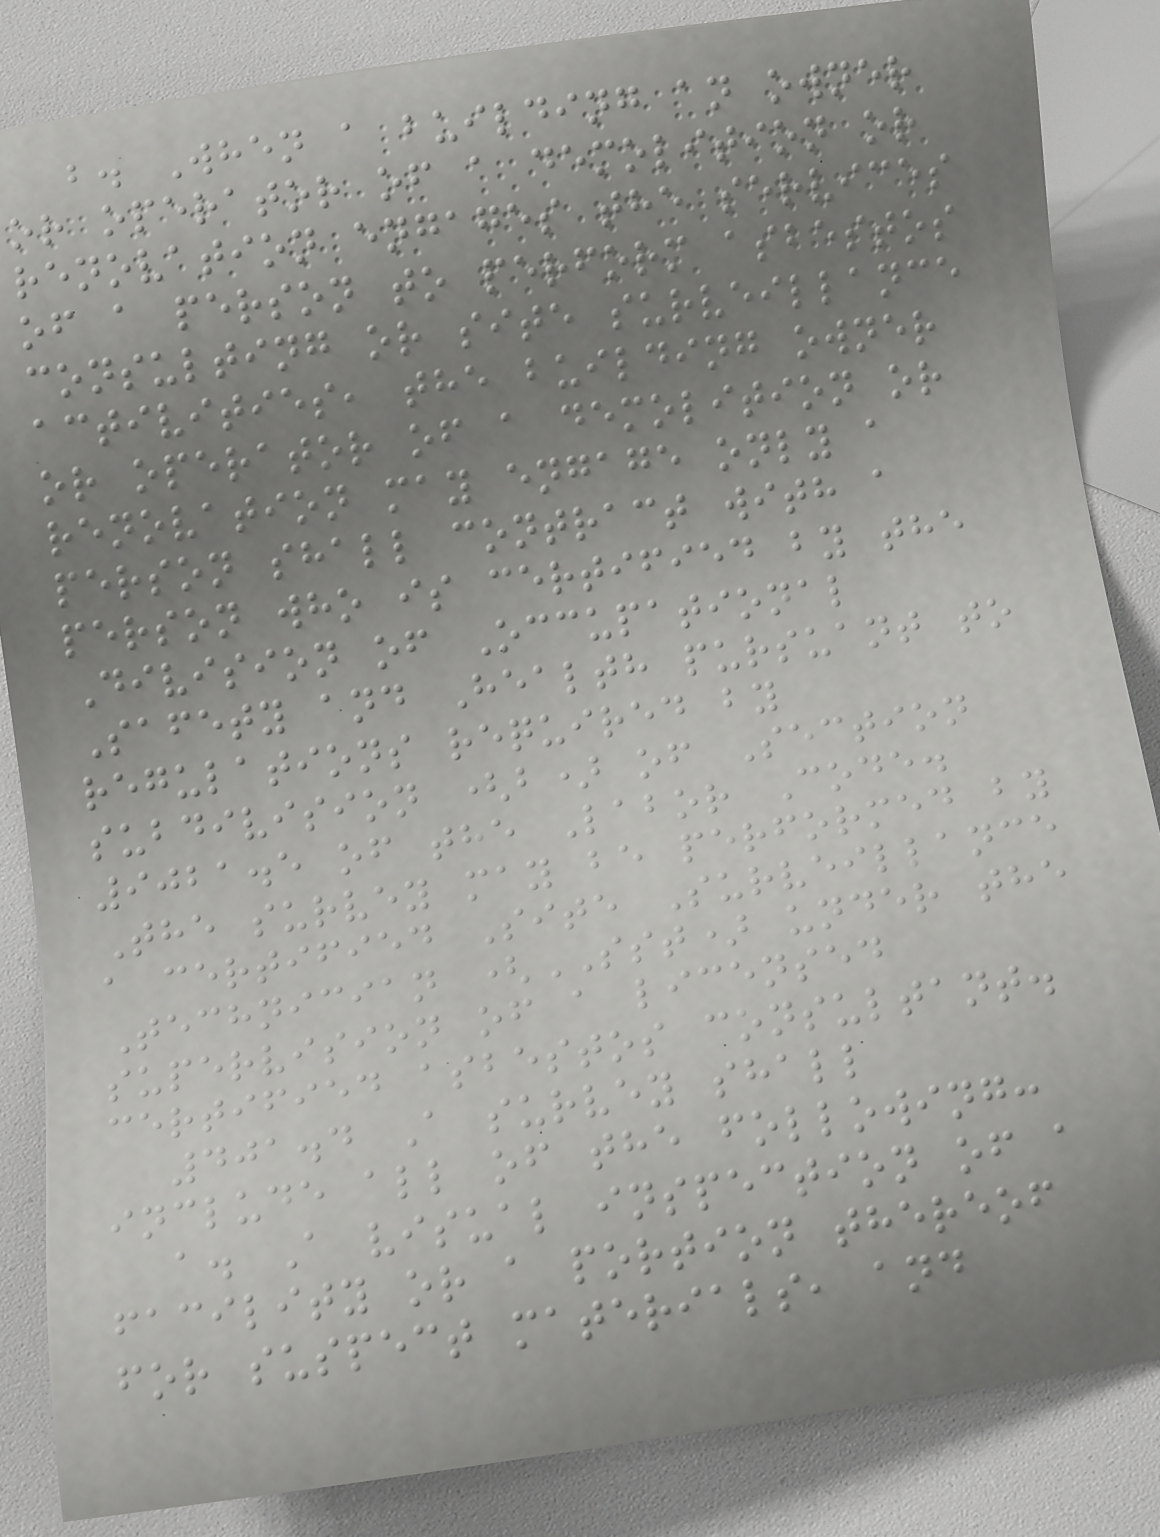b. When a building an owner
or operator of a demolition or
renovation engages the services
of a person to perform asbestos
consulting or site surveillance
activities, the building owner
or operator of a demolition or
renovation may engage only a
person shall contract with a
person who is certified by the
Division of Occupational
Safety and Health pursuant to
regulations required by
subdivision (b) of Section
9021.5 of the Labor Code.
The survey may be performed by
a certified Site Surveillance
Technician (SST) under the
supervision of a licensed
certified asbestos consultant.
401.4 A survey shall
include all of the following:
a. A visual inspection of a
facility or a portion thereof
for suspect materials, and
